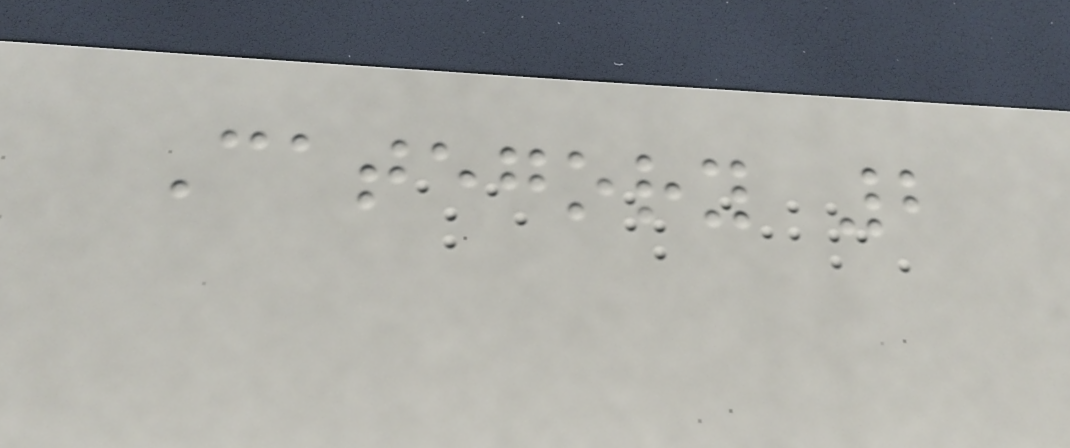Category 2
